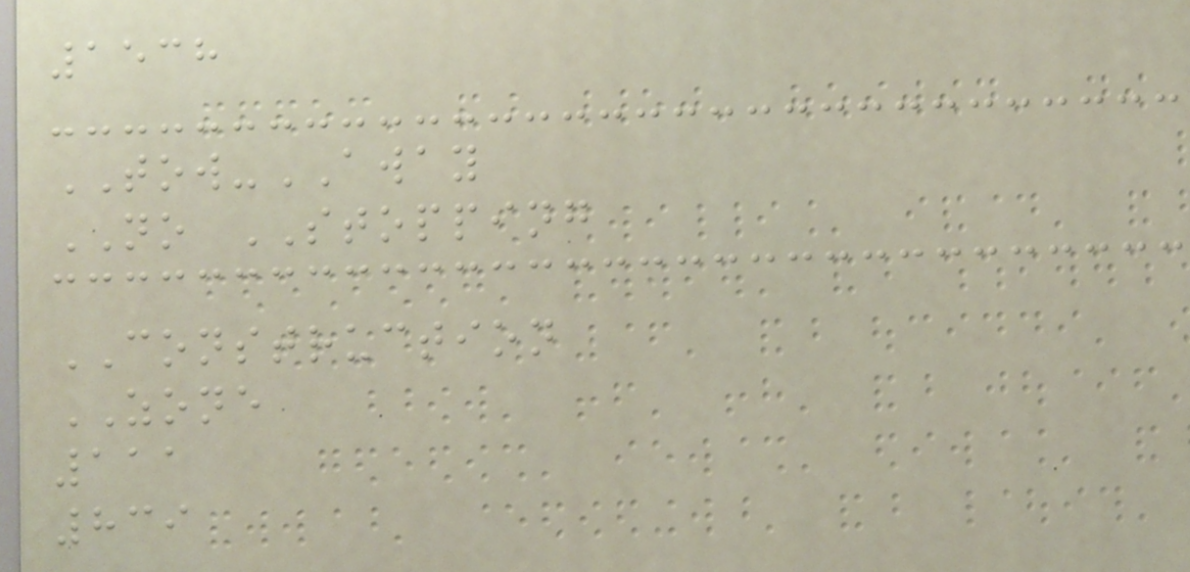1538
TOW-AWAY
NO STOPPING
CONSTRUCTION
ZONE
111
839
